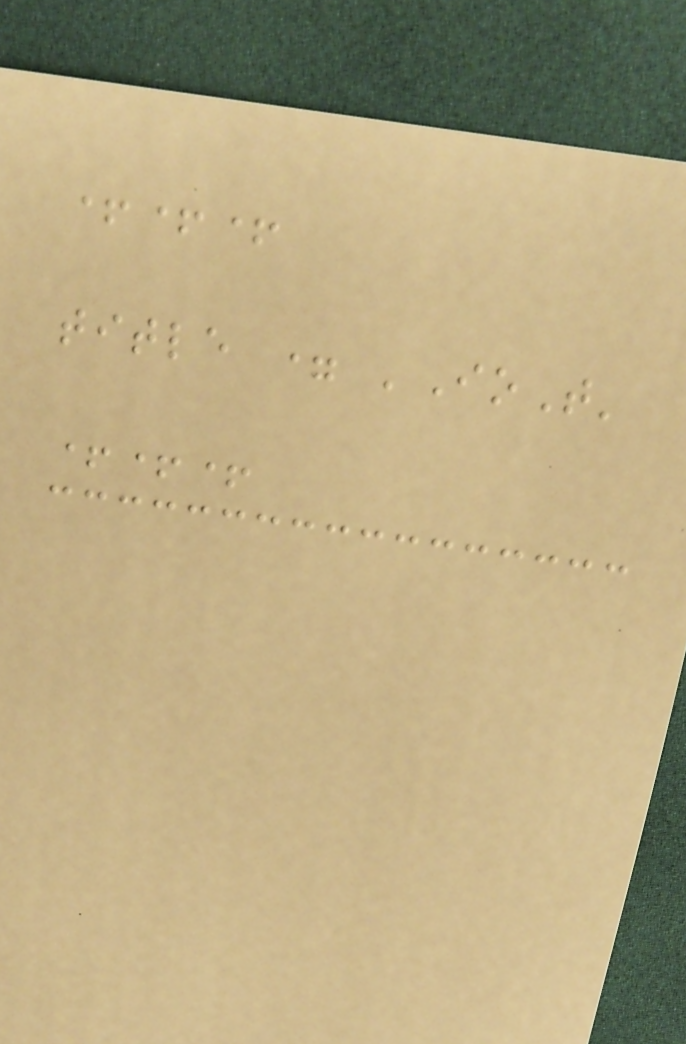+++
title = 'IoT'
+++
